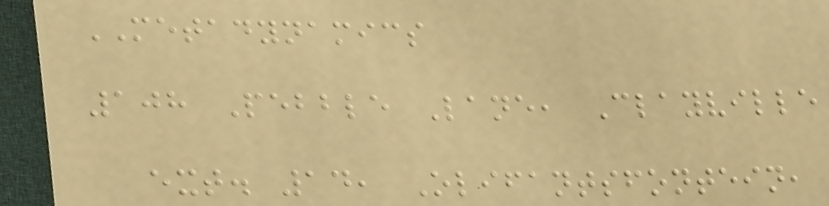METADYNAMICS
108 Pebble Lane, Clayville
ext. 14, Olifantsfontein,
